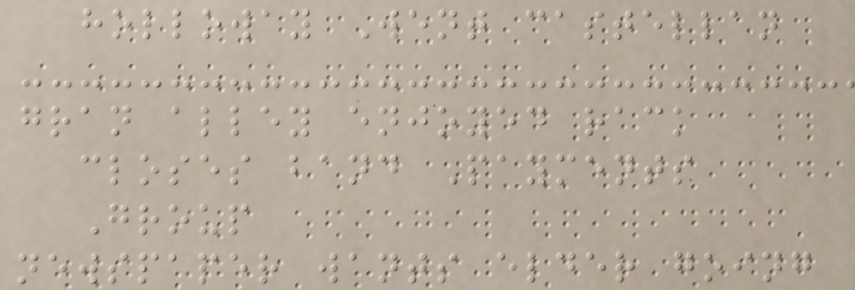holloway Went castellan
gran alley enjoyed rack
closes band Payments
Group
newspaper wants elder going
